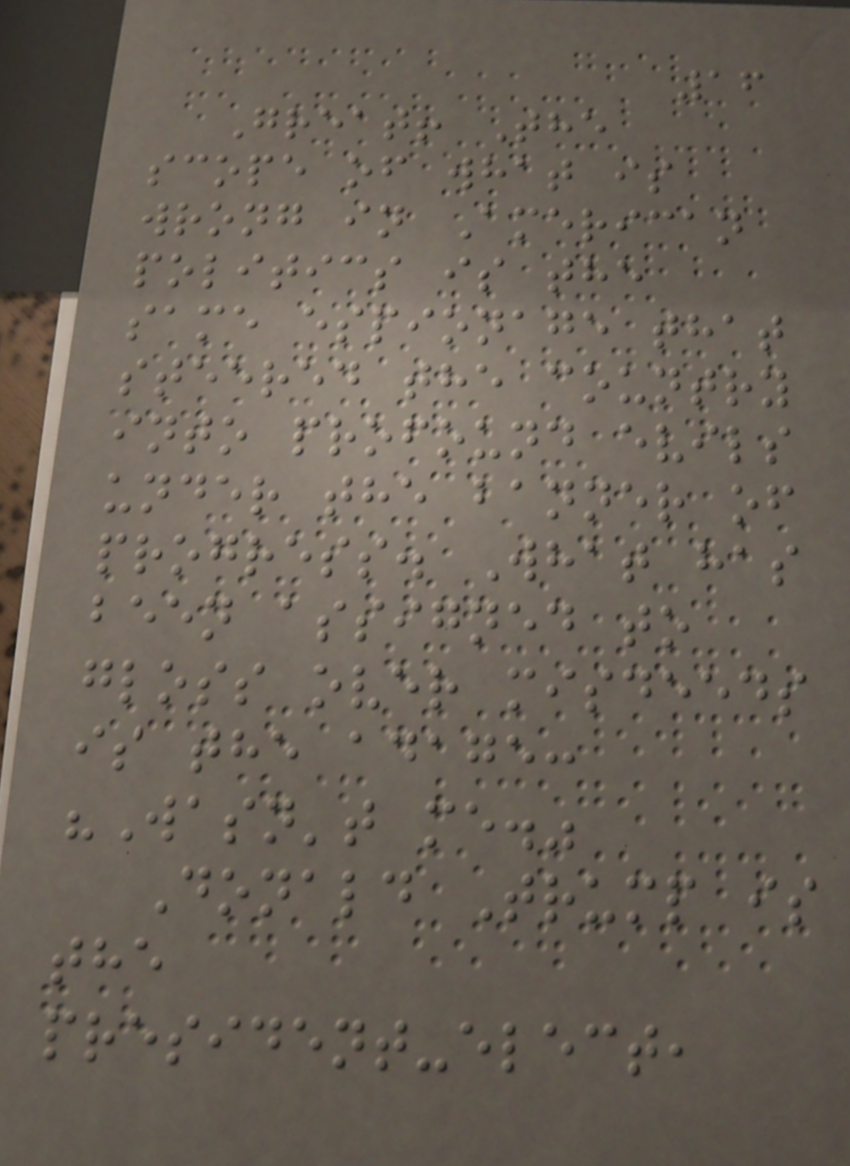16
Great! The
scope of what is
wrong in American
politics is the
same espionage that
steered the country
into profound evils
under the banner of
progress. What has
been assigned to
gloss over misdeeds
is the adage:
"Wasn't me."
Donald Trump is
the
president-elect,
